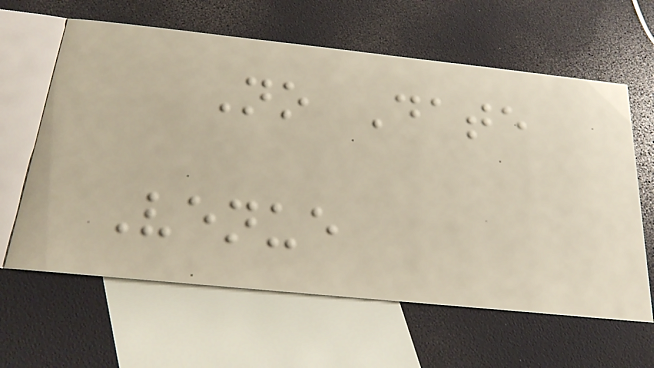No Date
Venue
